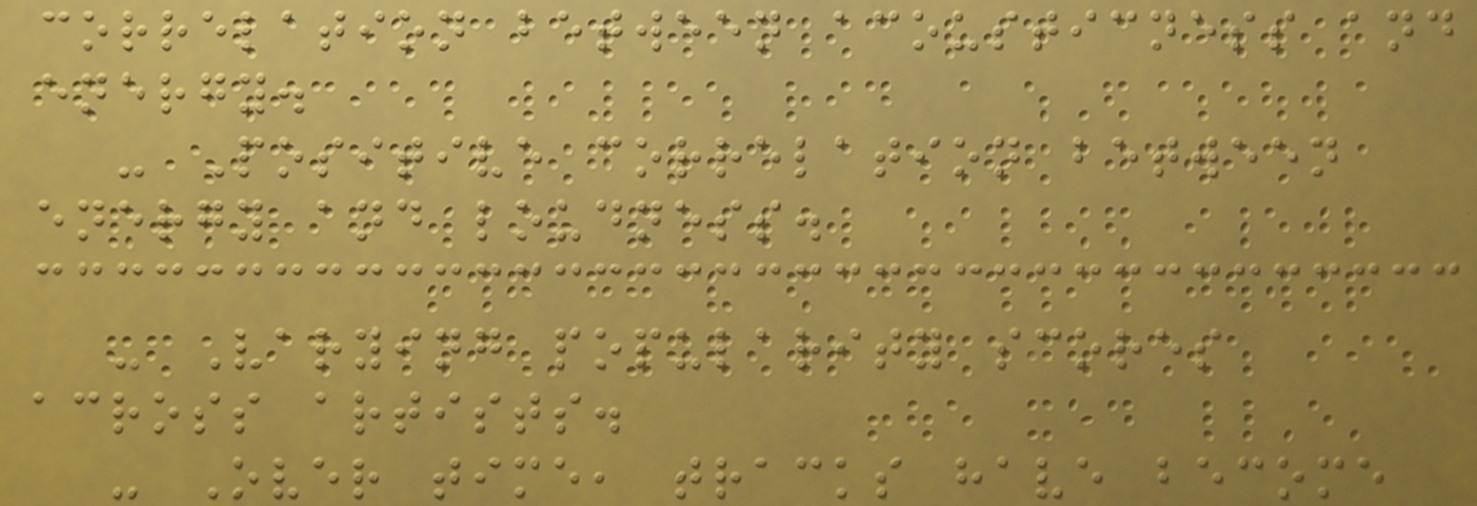correlation between acousticness and
energy.
- Positive correlation between
energy and loudness.
- Varying popularity scores
across artists.
- Over time, tracks have become
